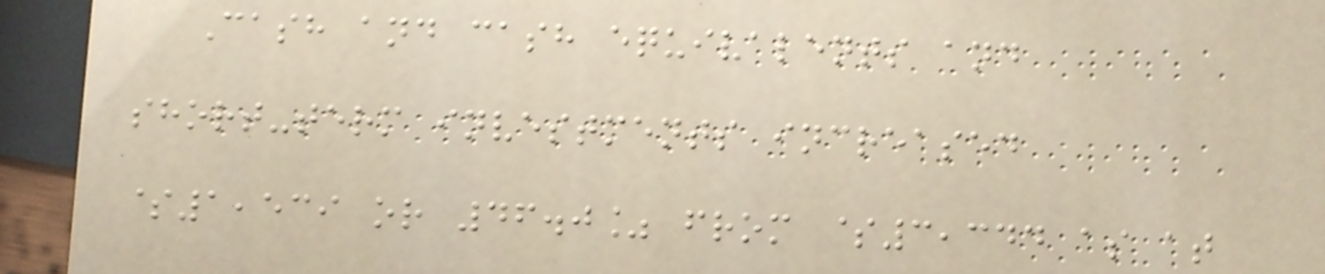Cash and cash equivalents and
short-term investments increased
$1,539 or 46.0% from $3,344 as at
